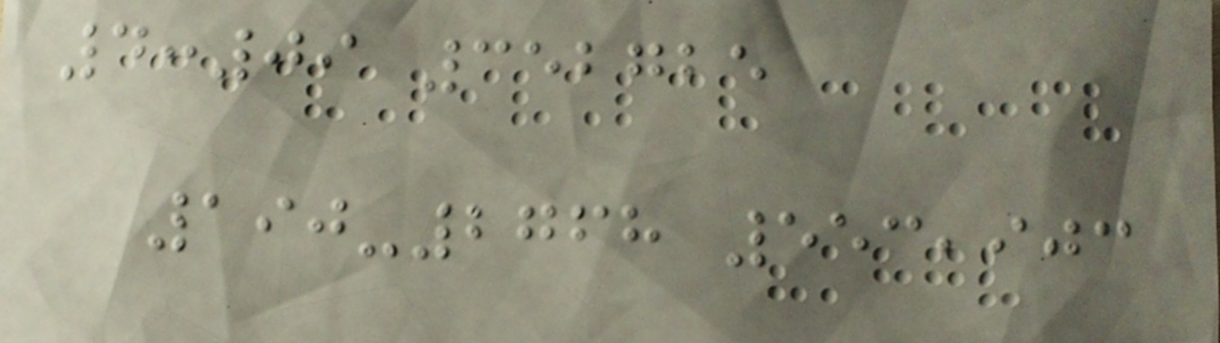4:09 352725
190-2768 553,903
